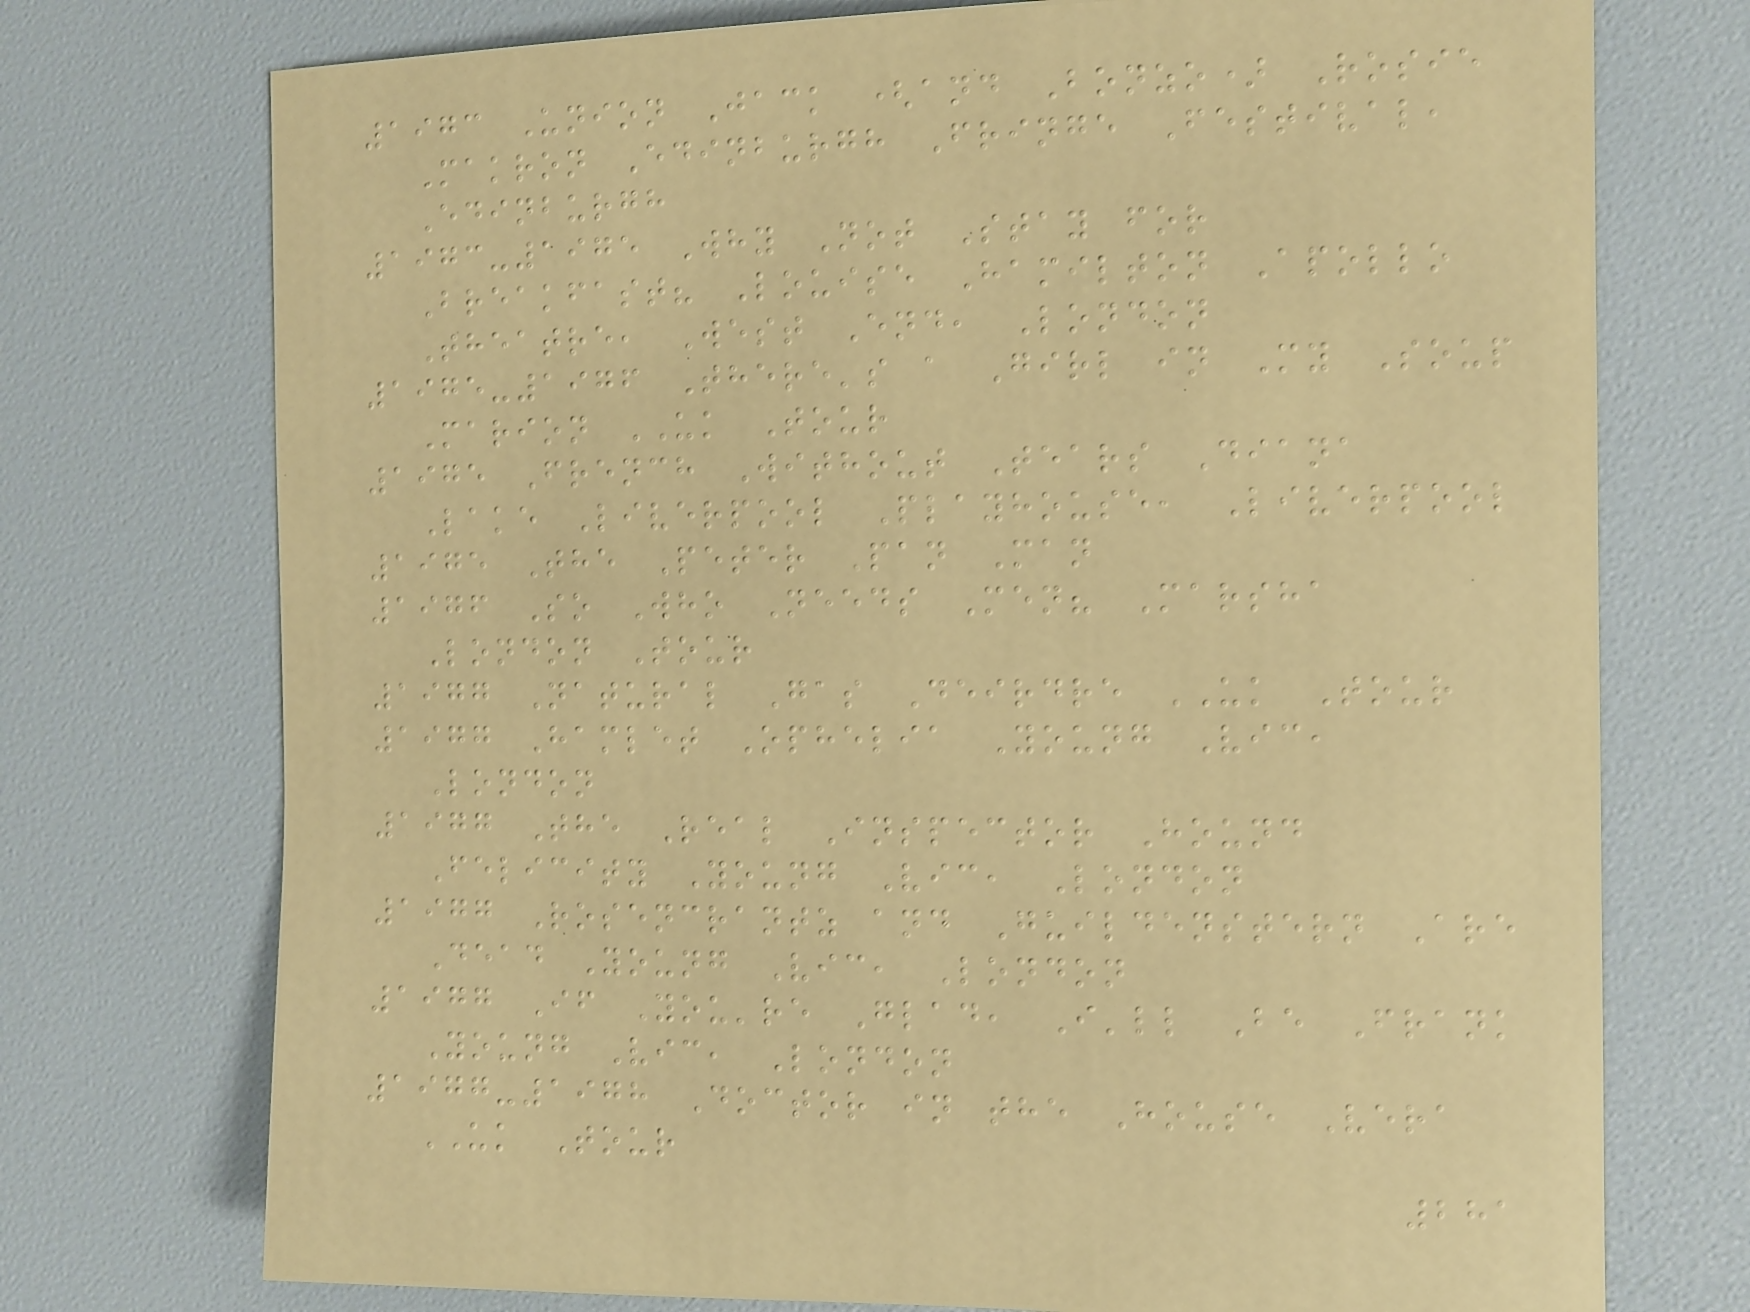1973 Union Jack (and Bonzo) Rosie
Makron Edinburgh Fringe Festival,
Edinburgh
1973-1975 Why Not Stay for
Breakfast? Louise Hamilton Apollo
Theatre, West End, London
1975-1976 There's a Girl in My Soup
Marion UK Tour
1975 French Without Tears Diana
Lake Liverpool Playhouse, Liverpool
1975 The Peter Pan Man
1976 So Who Needs Men? Marsha
London Tour
1977 Natural Gas Deirdre UK Tour
1977 Hamlet Ophelia Young Vic,
London
1977 The Real Inspector Hound
Felicity Young Vic, London
1977 Rosencrantz and Guildenstern Are
Dead Young Vic, London
1977 If You're Glad, I'll Be Frank
Young Vic, London
1977-1978 Doctor in the House Vera
UK Tour
281
